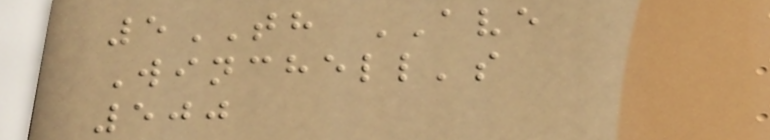5TH AVE
Winchell's
500
